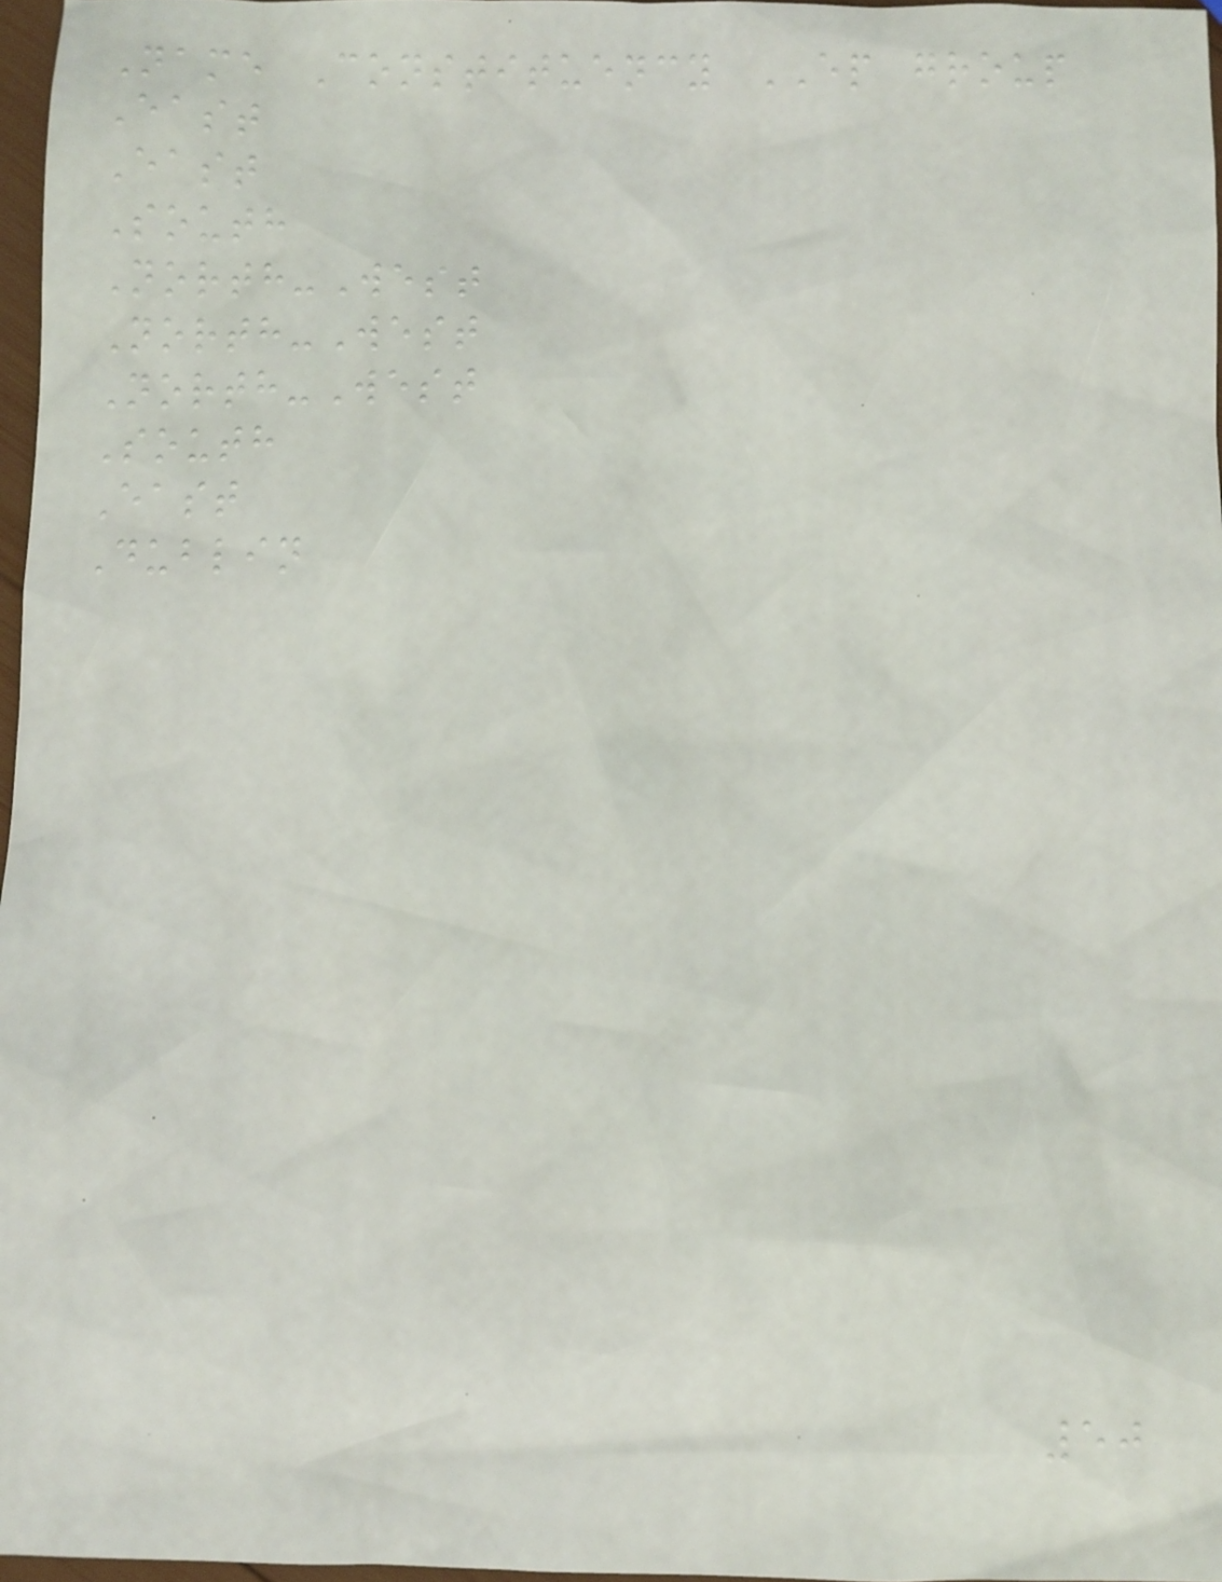Name Constituency EP group
East
East
South
North-West
North-West
North-West
South
East
Dublin
50
